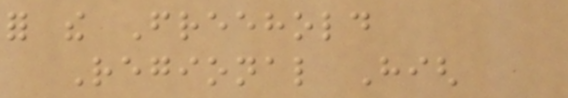for the Freehold
Regional High
